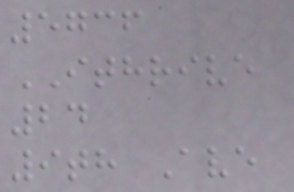5736
ITHRIVE
24
9th Ave
